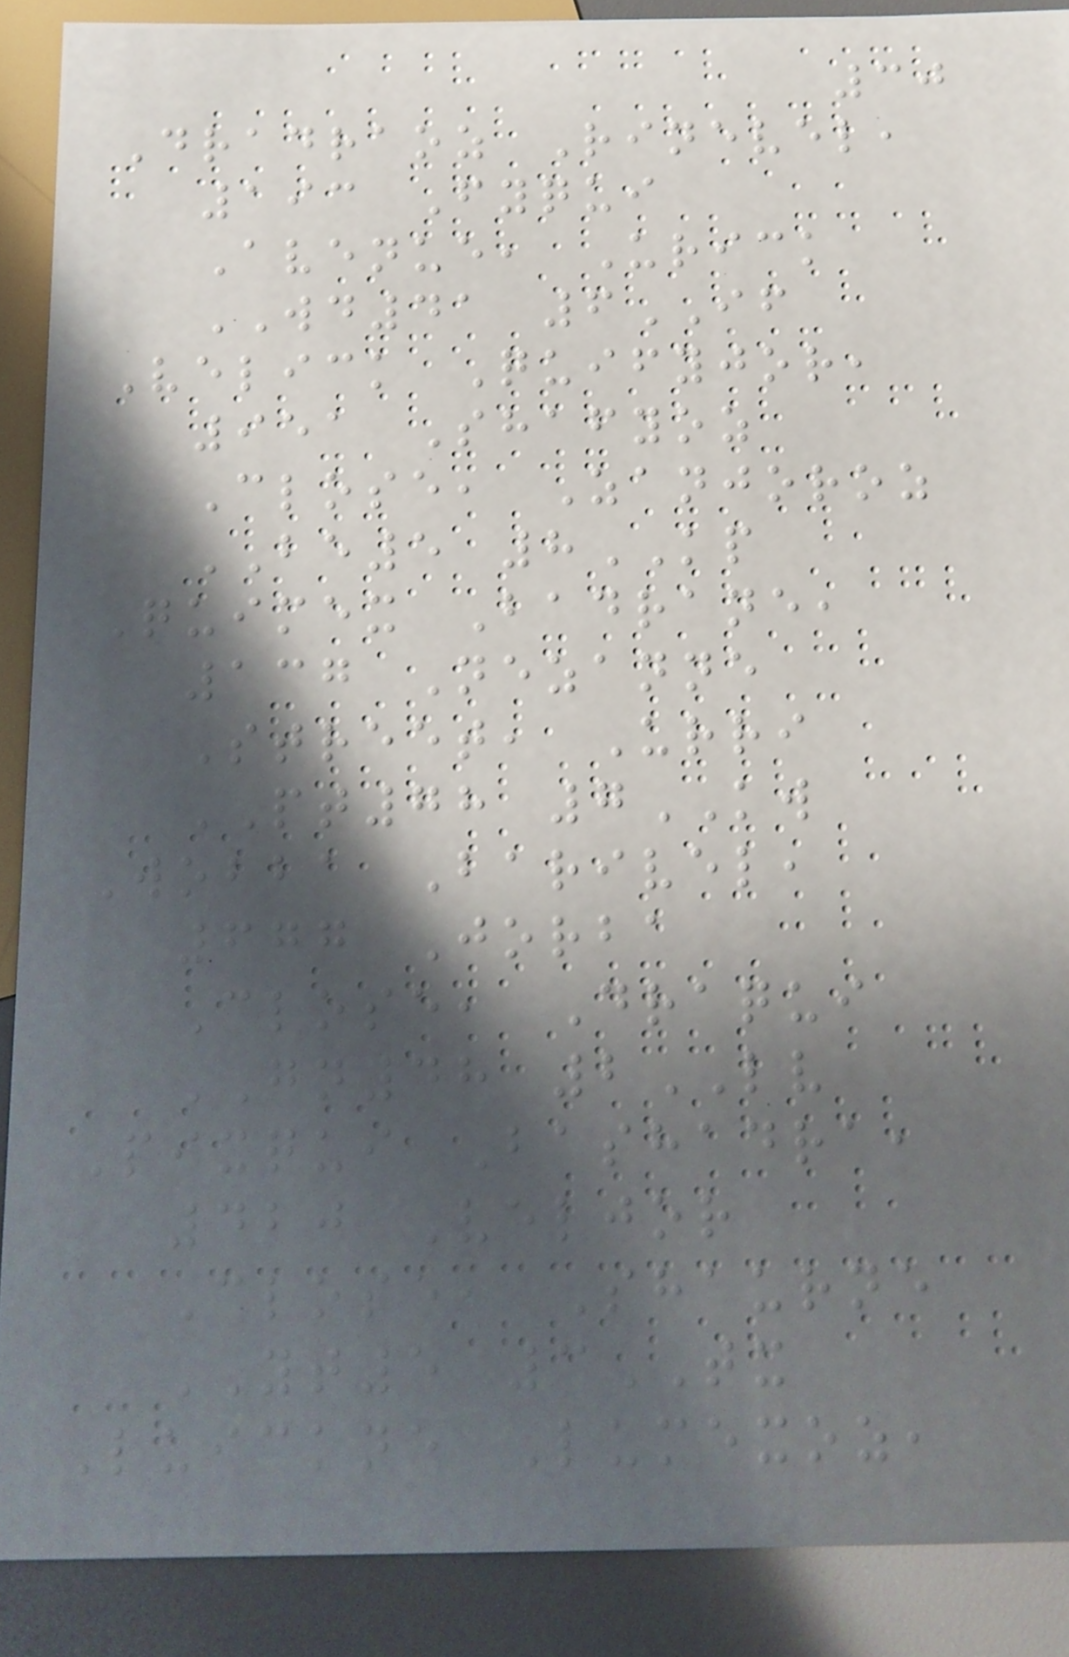30
Dradraoz Rinevel,
193 Fyqui
Avenue, Urick
WD41 6IF
Velick Quifyjor,
951 Shafyoz
Close, Zanjoroz
BE5 8KP
Quimex Badrane,
137 Nezanne
Street, Urri
PT78 7KW
Wobba Barivel,
677 Jorba
Close, Draqui
GN48 2LV
Pixqui Bashadra,
420 Veljor
Close, Shaurne
YT5 3TX
Luickne Lumexoz,
